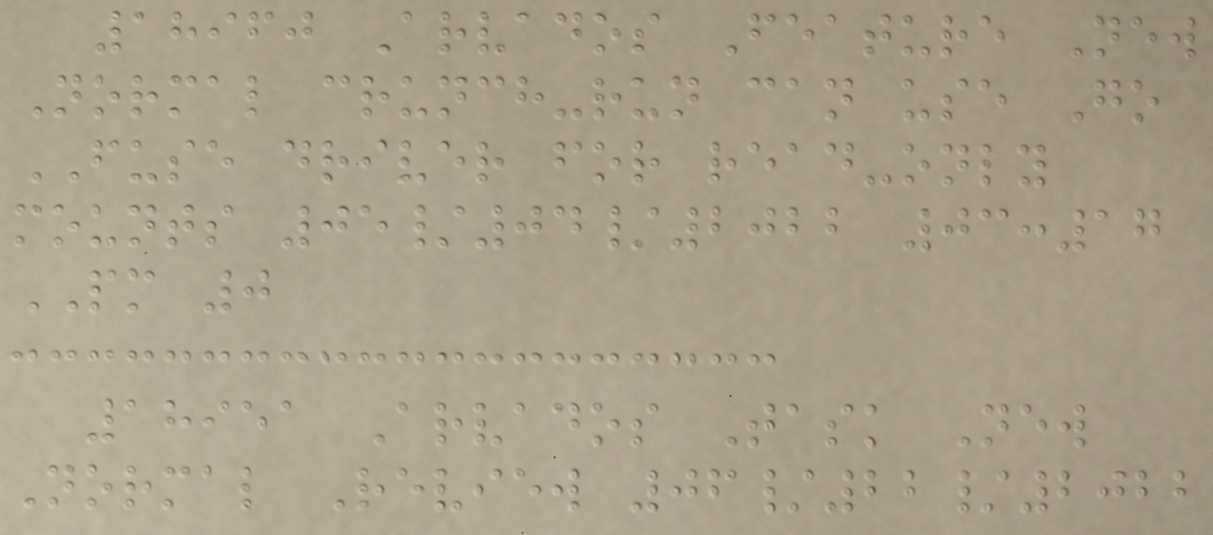18960 Arvados Feature New
Normal crunch-run can use Go
FUSE driver for read-only
mounts 05/04/2022 03:17
PM 0
18951 Arvados Task New
Normal Review 06/22/2022
